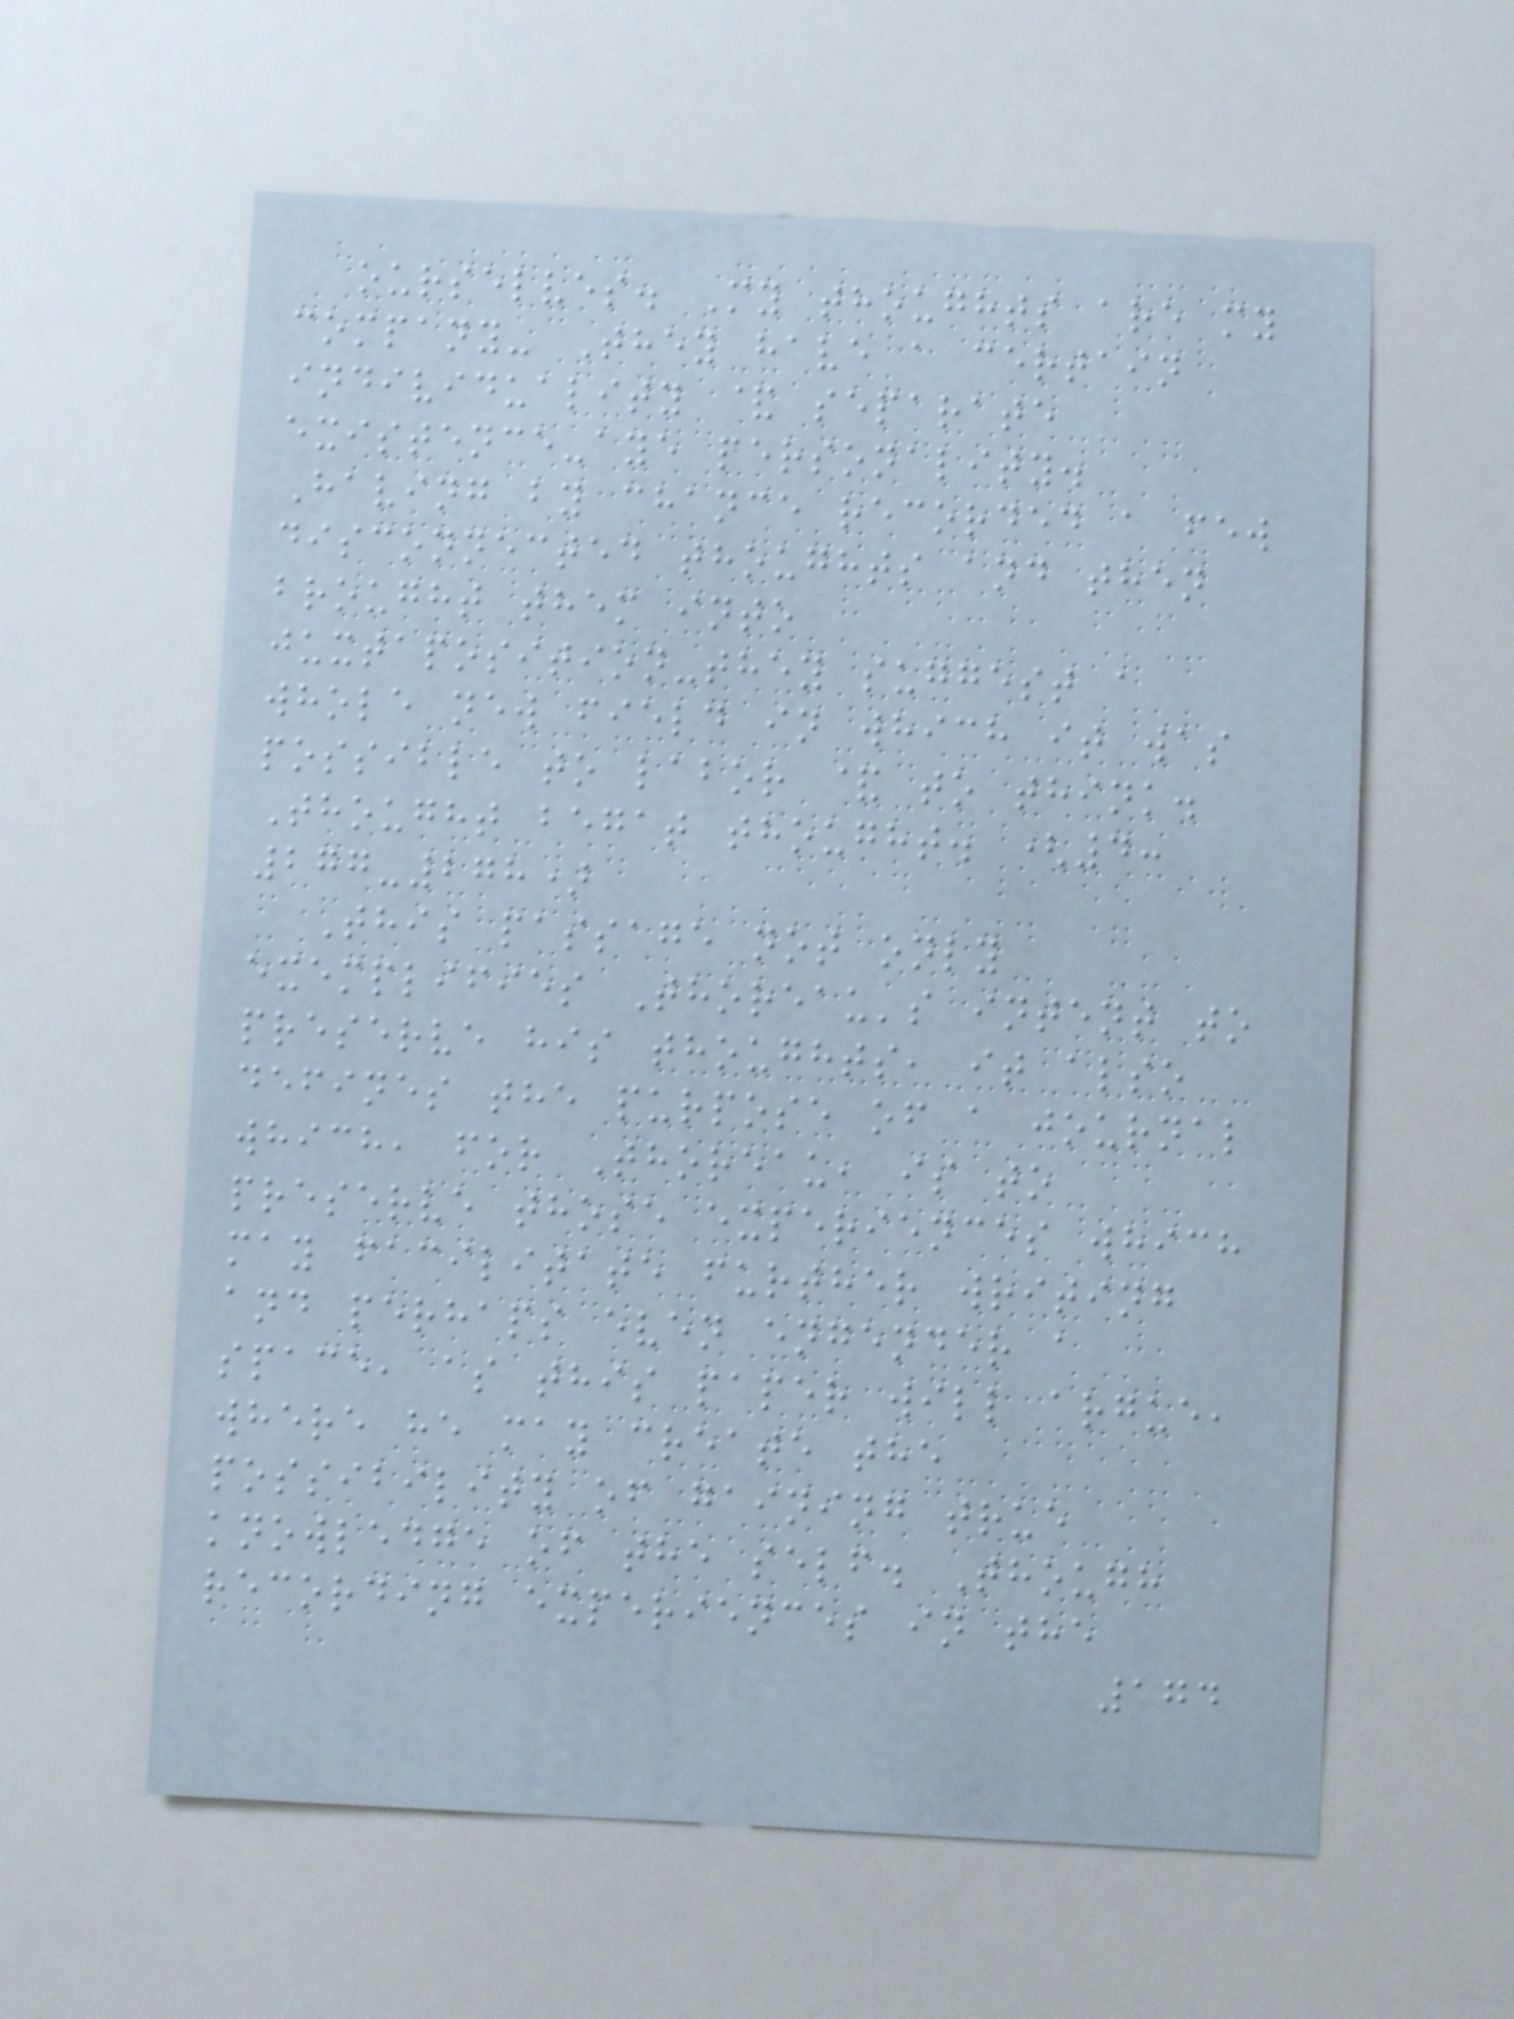ourselves. My thoughts are my
company- They have a certain
individuality & separate
existence-aye personality.
Having by chance recorded a few
disconnected thoughts and then
brought them into
juxtaposition-they suggest a
whole new field in which it was
possible to labor & to think.
Thought begat thought. (4:
277-278)
This passage not only
exemplifies Thoreau's intent to
preserve his thoughts, it also
defines the purpose of a journal
which, for Thoreau, is to
preserve those experiences which
may facilitate further writing
and perhaps even engender a
space, as this paper will argue,
where he may create the
possibility of gaining true
knowledge of the self. Though
recording experiences in the
174
